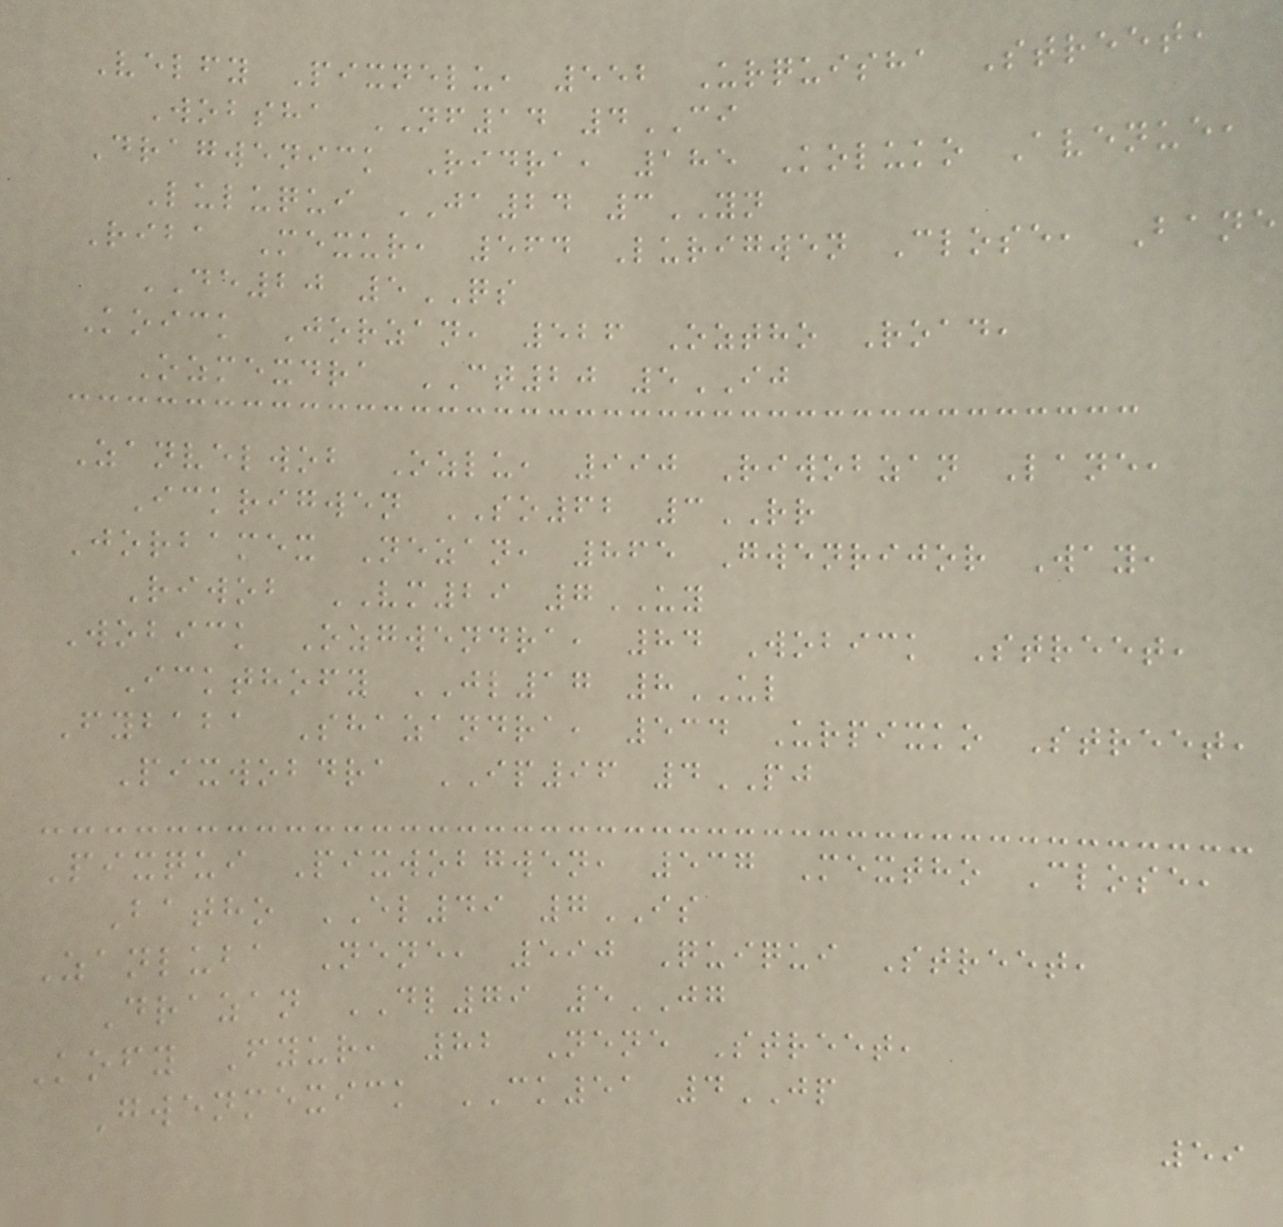Velfy Pixnelu, 552 Urquisha Street,
Wobsha NF14 4CI
Dragwenick Ridra, 185 Koluko Avenue,
Luluqui JA24 3YN
Riba Mexur, 564 Lurigwen Close, Bane
DE20 5QS
Koick Jorzan, 526 Oztho Road,
Ozmexdra CT20 5IJ
Zanvelwob Ozlu, 990 Riwobzan Lane,
Ickrigwen SO62 3RR
Jorbamex Nezan, 865 Gwenrijor Way,
Riwob VM29 7UY
Wobick Ozgwendra, 84 Wobick Street,
Ickthofy JL17 8UL
Fybaba Shazandra, 534 Urpixko Street,
Pixwobdra IP96 4PJ
Pixqui Pixwobgwen, 537 Mextho Close,
Batho EL49 7IS
Zanluba Nene, 590 Quiqui Street,
Drazan DL79 5JG
Kofy Fyur, 82 Nene Street,
Gwenmexick CK51 4JP
59
